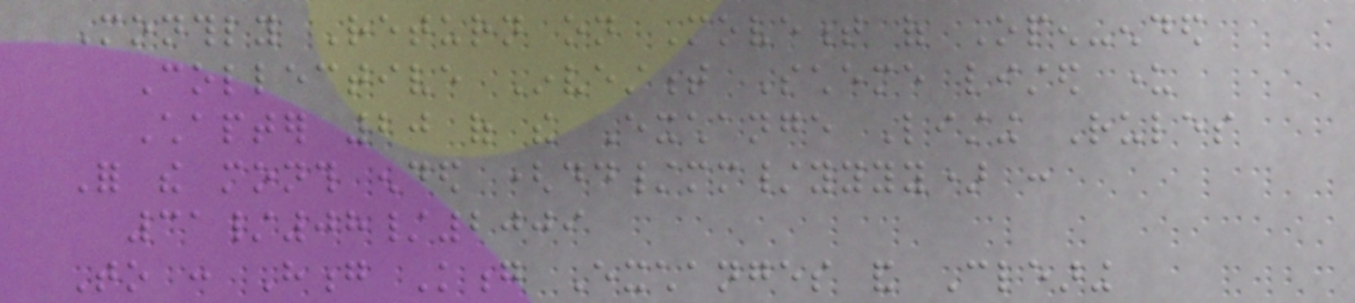Monthly Return on Movement of Open-ended
Collective Investment Scheme listed under
Chapter 20 of the Exchange Listing Rules
For the month ended (dd/mm/yyyy) :
31/08/2009
To : Hong Kong Exchanges and Clearing
